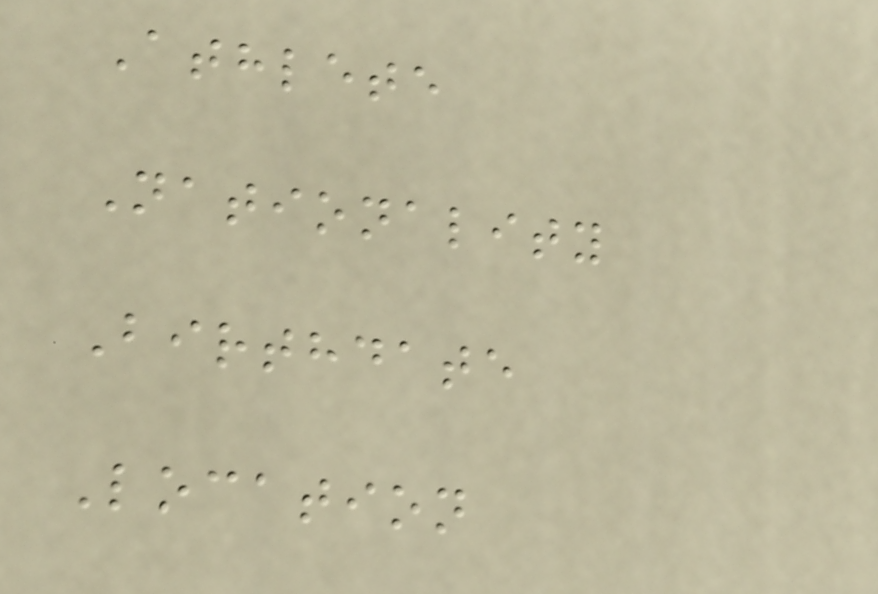Athlete
Nationality
Birthdate
Location
